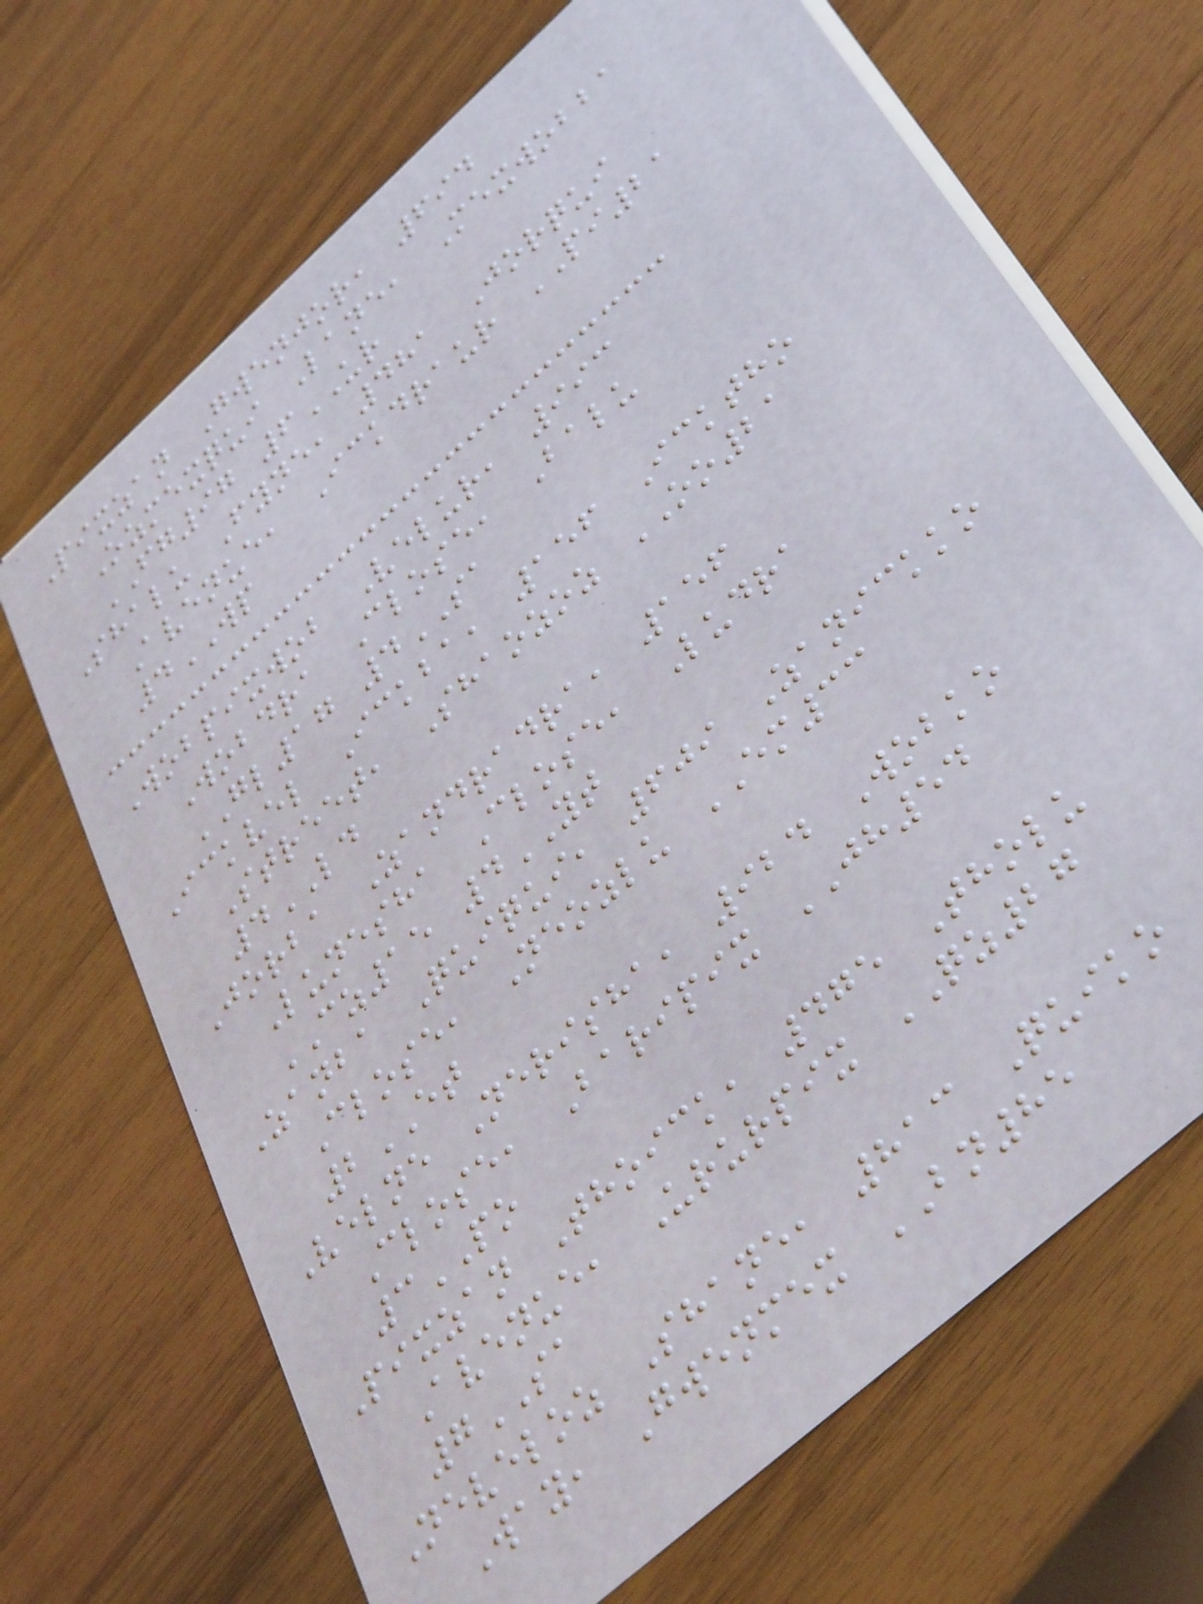Pixzan Gwenjor, 694
Ozmexqui Lane, Mexwobba
FG97 6UR
Shalu Fyne, 481 Jorqui
Avenue, Ickdraur PI21
4WP
Wobpixwob Velur, 993
Wobdra Close, Balu
GL17 4SA
Ickvel Ickba, 156 Icktho
Street, Shaozoz OO21
4LD
Jorba Zandradra, 156
Lunesha Close, Ludra
CZ15 4YT
Zanba Quiqui, 609 Zanickko
Close, Neozlu EM33
2ET
Velne Nerisha, 924 Wobko
Close, Baripix JH54
3PO
Pixzan Thoick, 475 Tholu
Avenue, Ururpix QZ27
7SA
Neveloz Shane, 813 Quiko
Way, Gwenmex BN85
